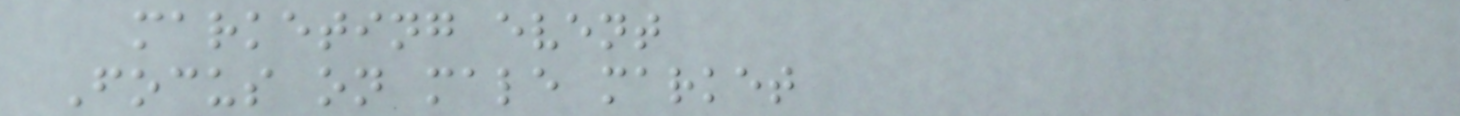marketing event
Focus on male market
